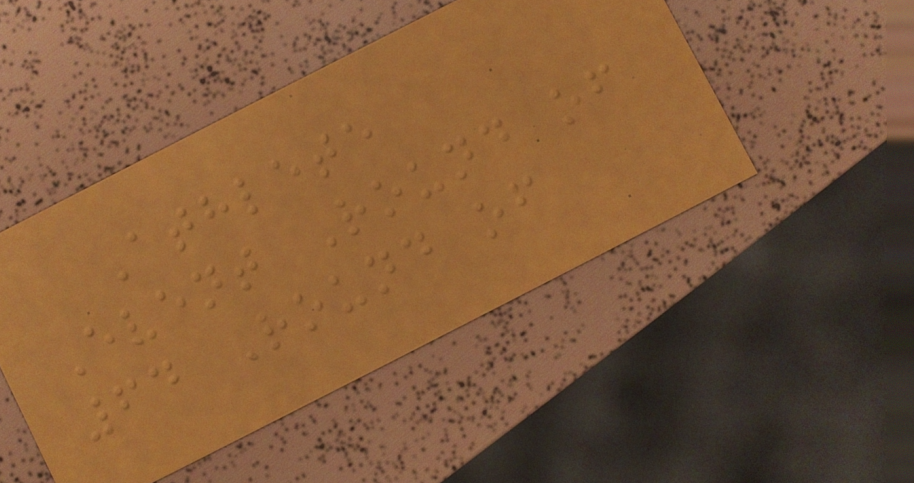Athlete
Event Round of
64 Round of
